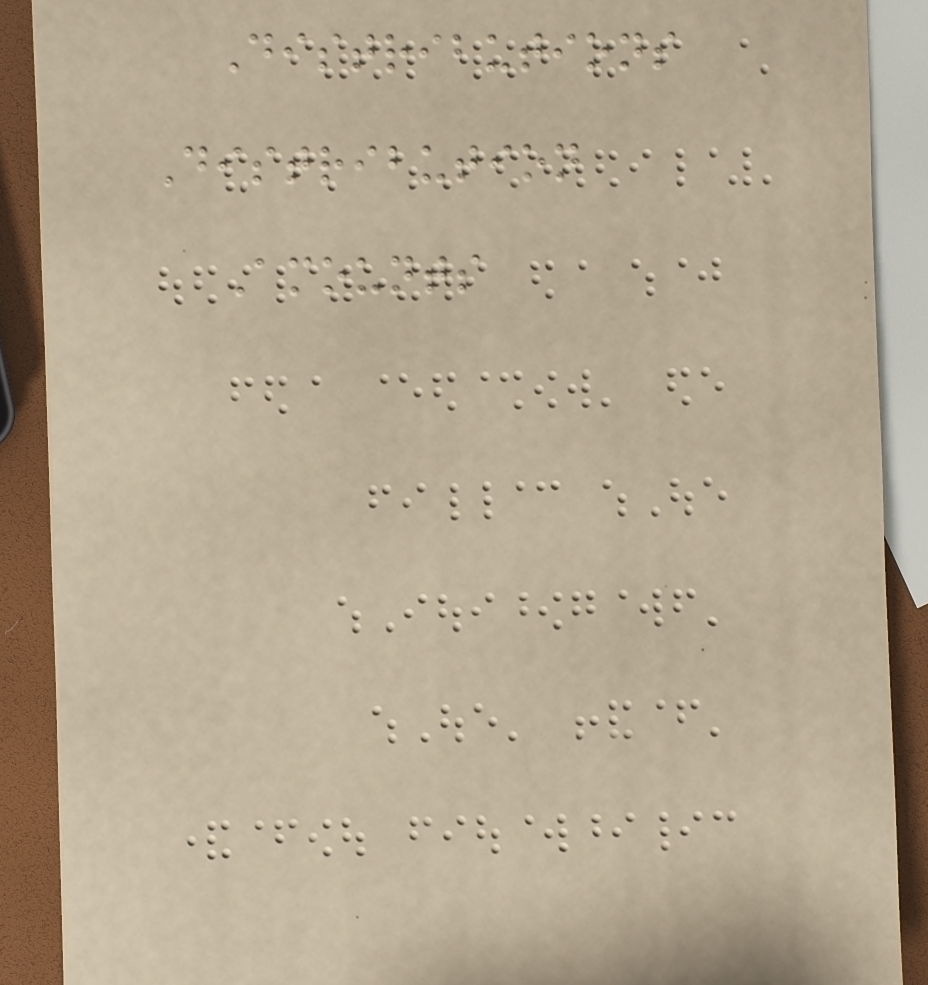Distributions
Distribution
Amounts
